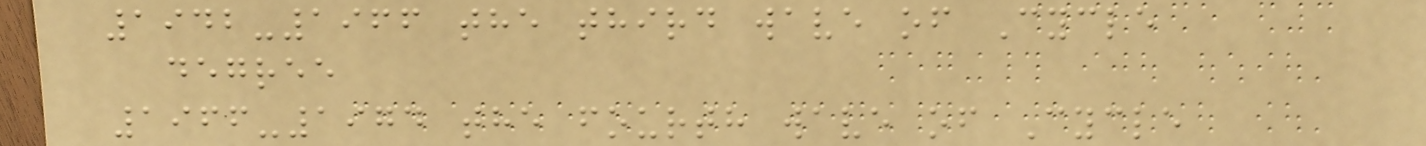1942-1966 the third wave of Cycle
degree
1966-1974 the fourth wave of Cycle
